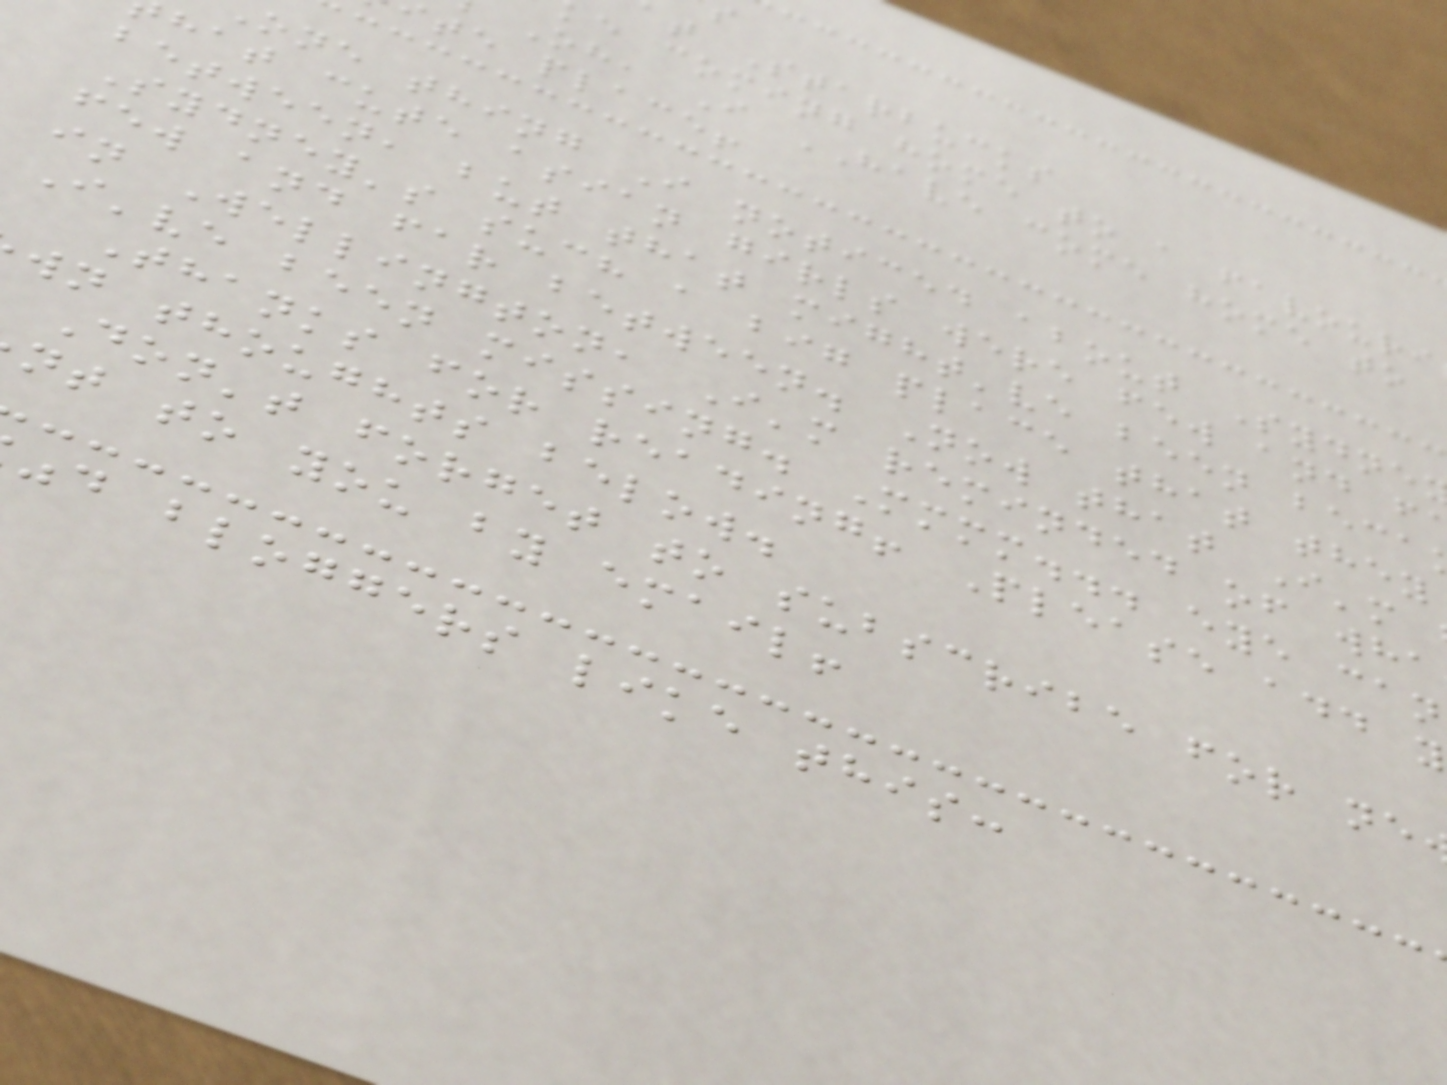t Starbucks
e coming home to a favouri
Oh, I HAVE come home to
te place!
one thing I noticed about Sydne
hat cute asian girls were few and f
between, but that might've been beca
Sydney's such a big place that they
few and far between. Now that I'm
in Wellington, I'm reminded of wha
I've been missing. Mmmm... eye can
Thanks for reading! Please add y
wn thoughts below.
Don't forget to subscribe for ne
nt to you by email!
d bloggers like this:
